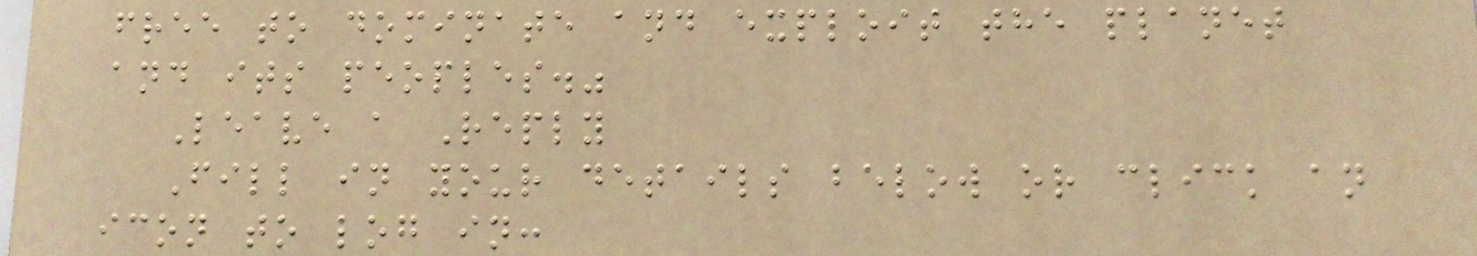free to dominate and exploit the planet
and its peoples."
Leave a Reply
Fill in your details below or click an
icon to log in:
